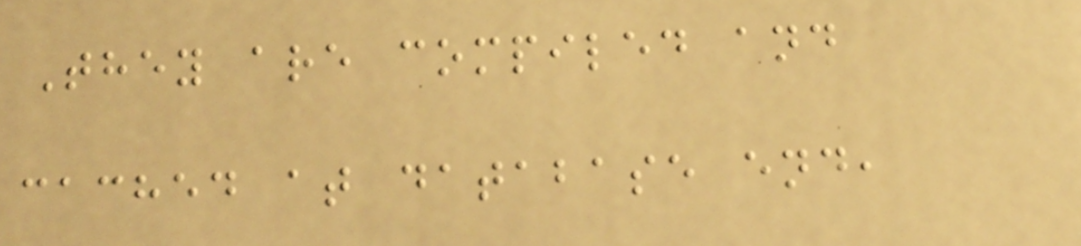They are compiled and
cached at database end,
